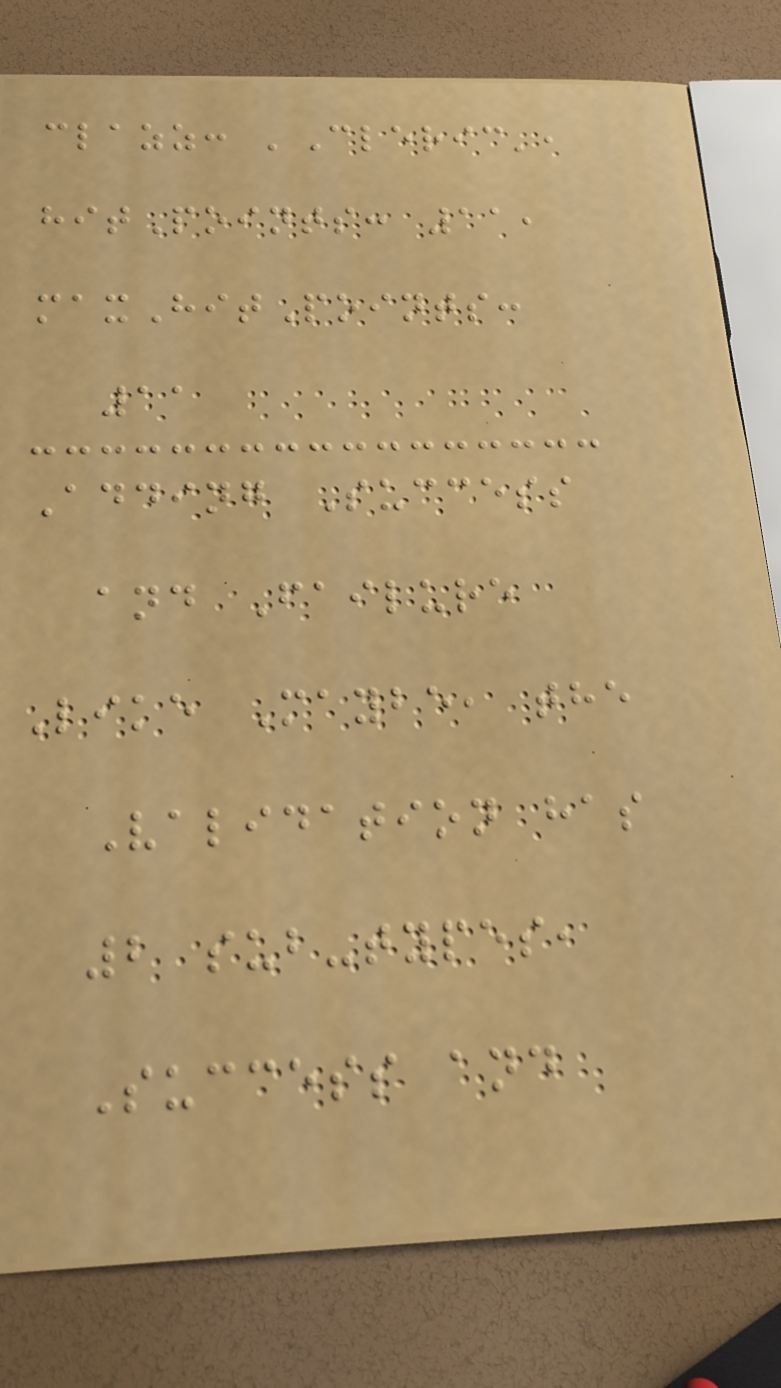clazz: 'Cleric',
hitPoints: 11,
maxHitPoints:
11
Adding Success
and Failure
Like Maybe, the
Validation has
2 sub-types,
Success and
